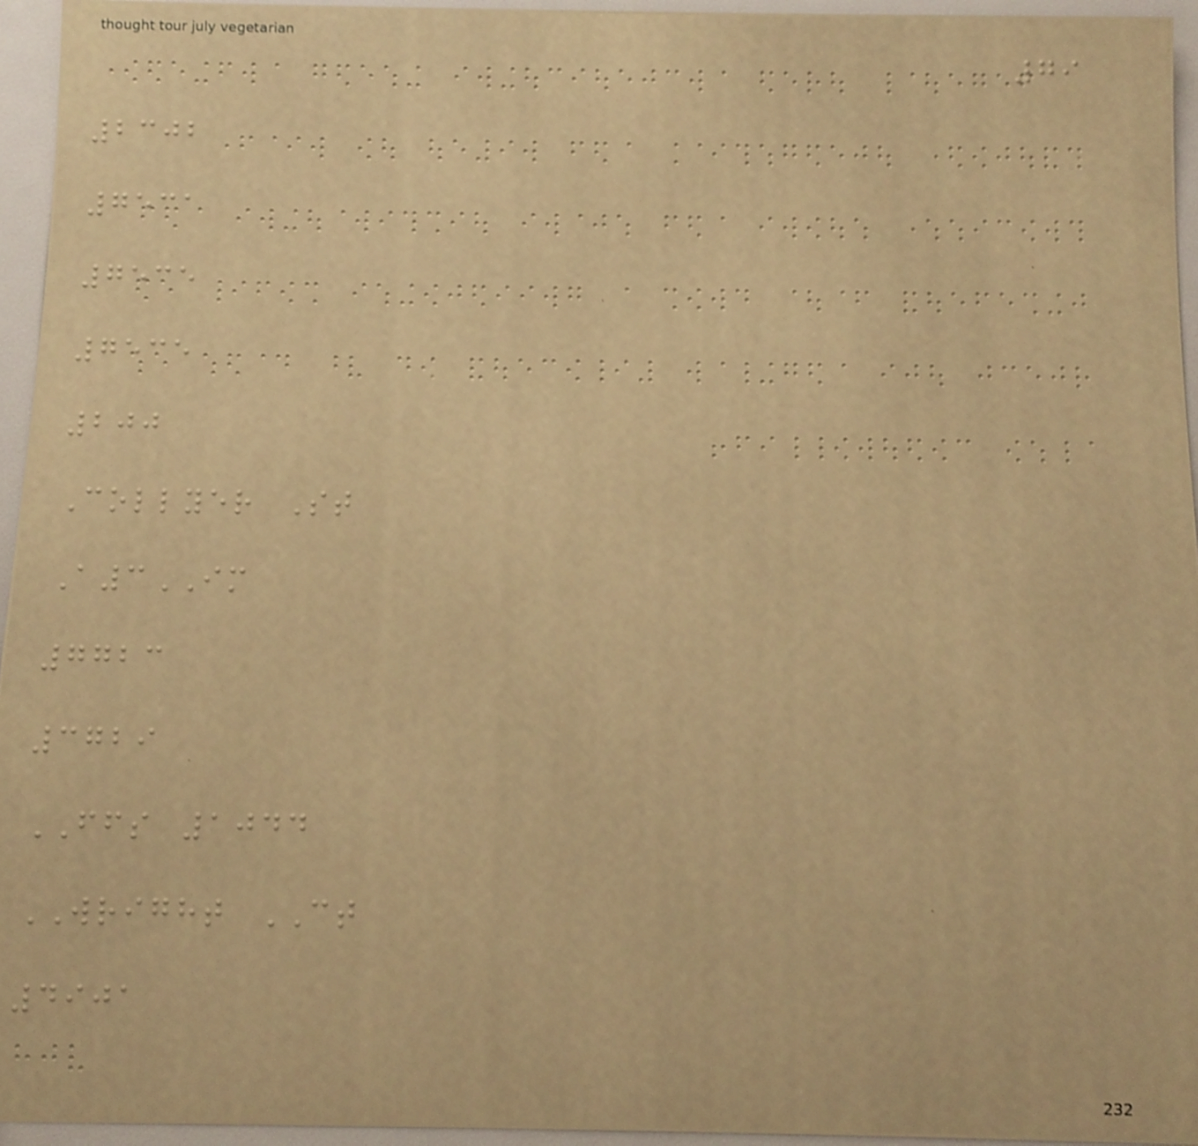79
2302
7531
7535
7535
200
Collyer St
A3IM
7723
3729
FFS 1044
WRIGHT CT
4901
